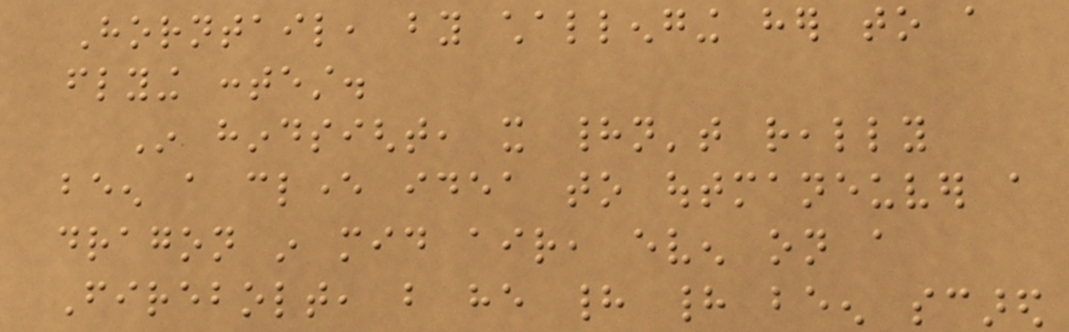Horntail, by challenging her to a
flying contest.
In hindsight, it hadn't really
been a clever idea to outmaneuver a
dragon in mid air, even on a
Firebolt, but he had had been scared
